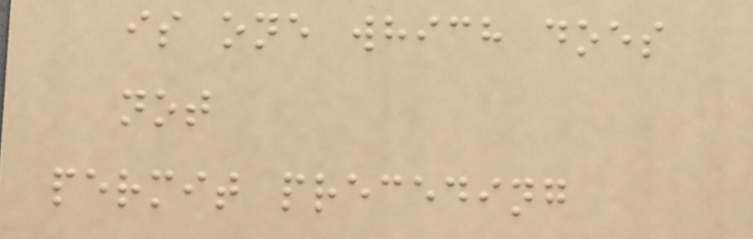is one which does
not
permit preceding
